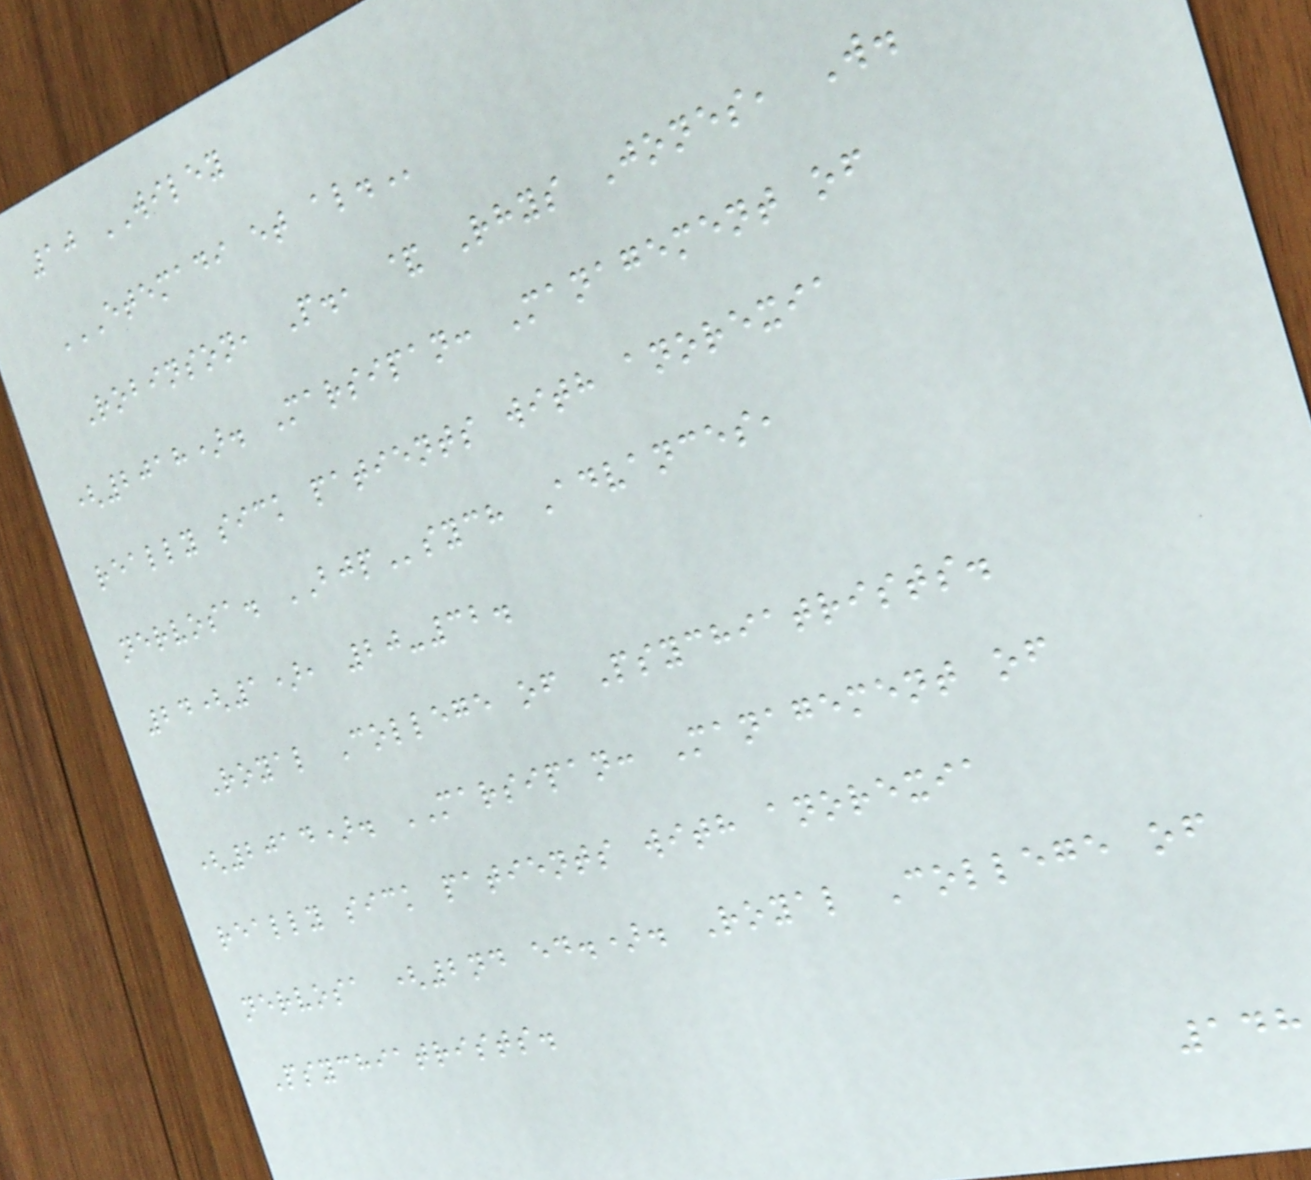10 WILEY
ETEMADI ET AL.
Robinson, P., & Rhys Jones, W.
(2018). Marsipan: Management of
really sick patients with anorexia
nervosa. BJPsych Advances,
24(1), 20-32.
Royal College of Psychiatrists.
(2014). MARSIPAN: Management of
really sick patients with anorexia
nervosa (2nd ed.). Royal College of
Psychiatrists.
148
